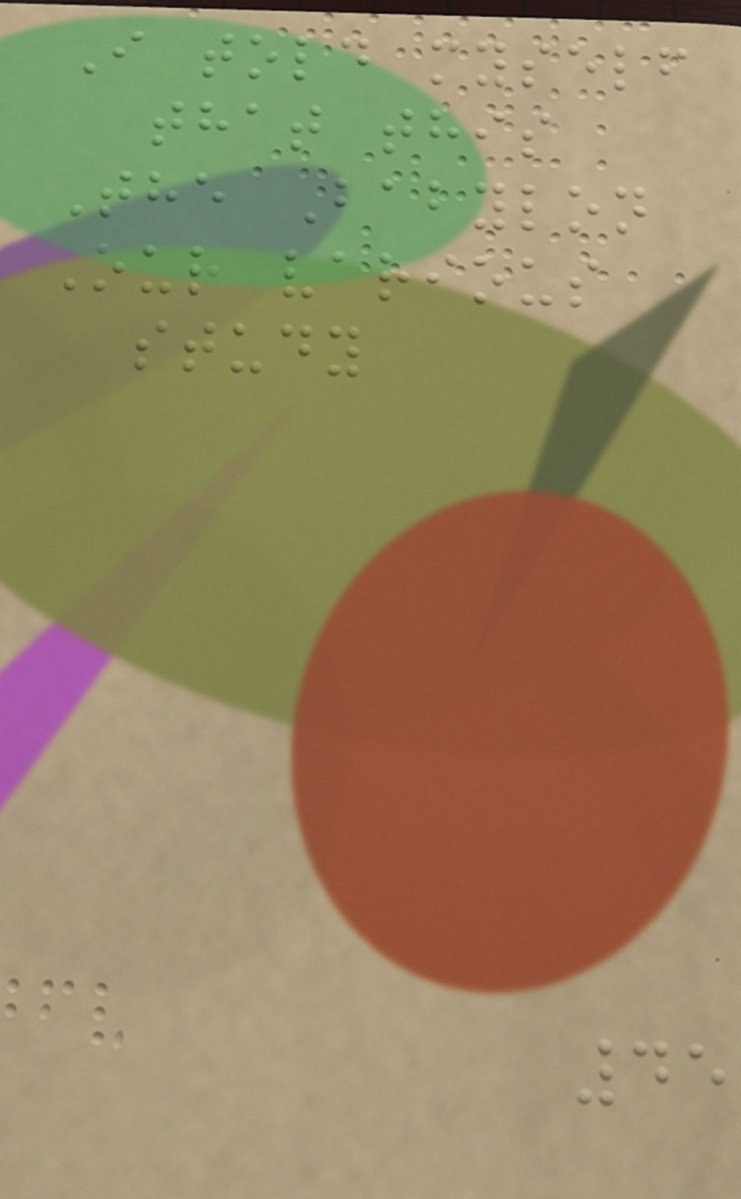I told myself
that this
The Babylon
Our various
study
45
